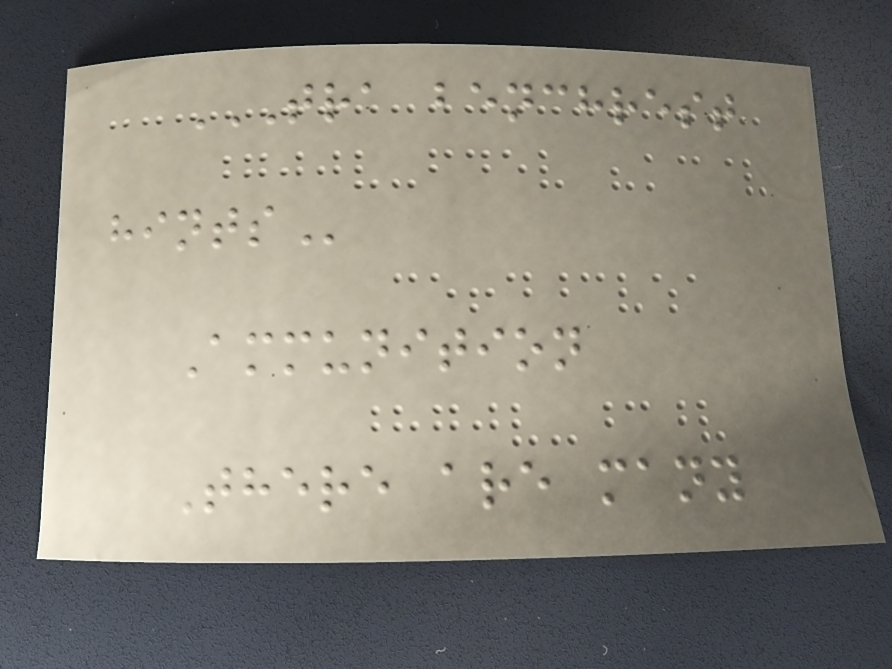TRA BENCHREST
HINTS
Ammunition
There are many
